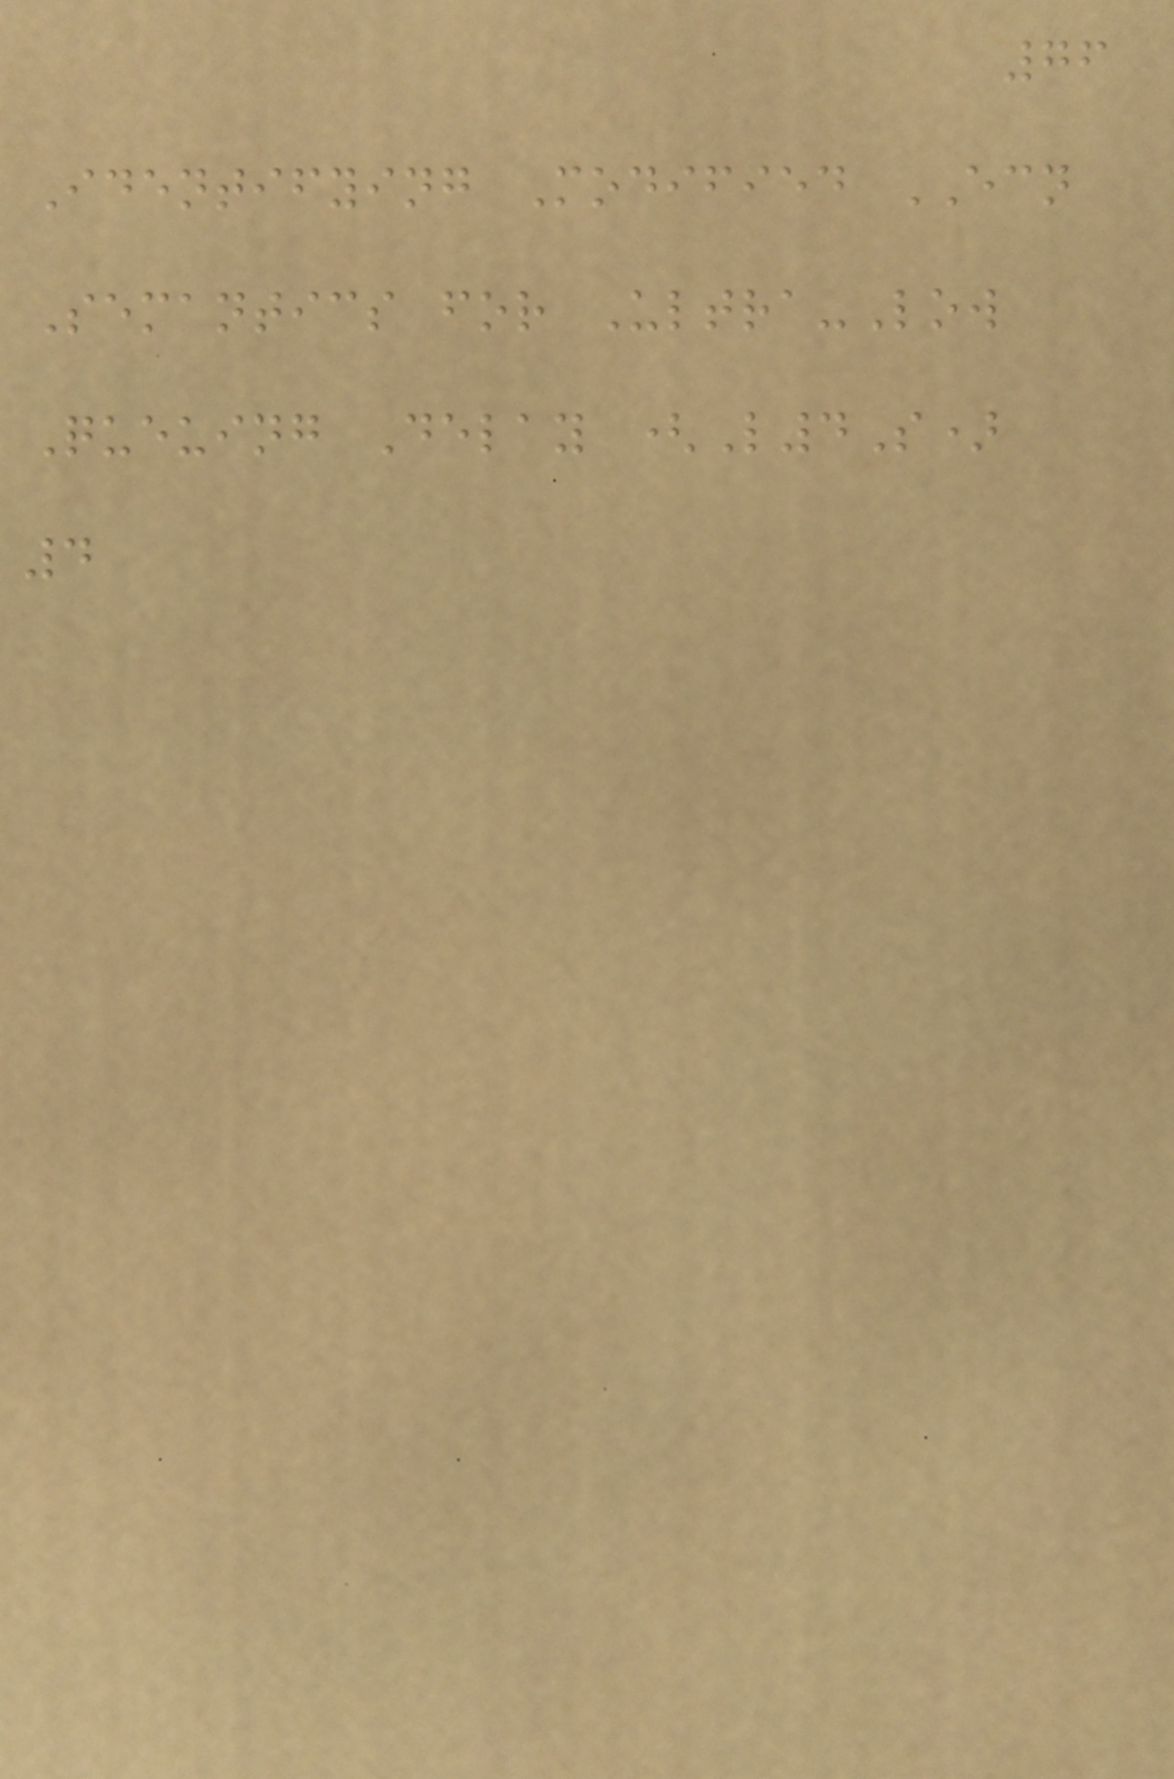76
Identifying Modified ECN
Semantics for Ultra-Low
Queuing Delay (L4S)
4
